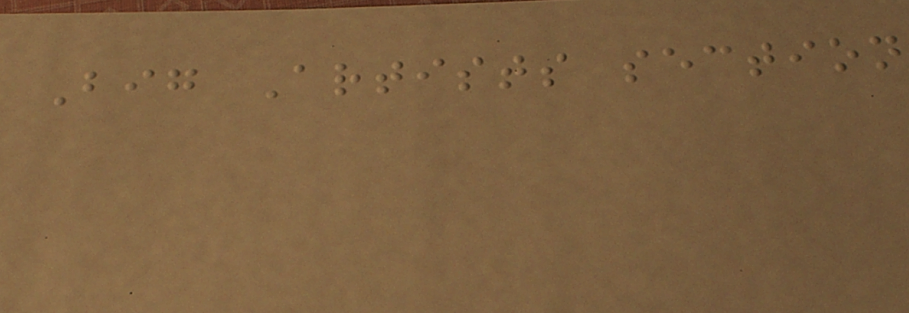Big Artists section
